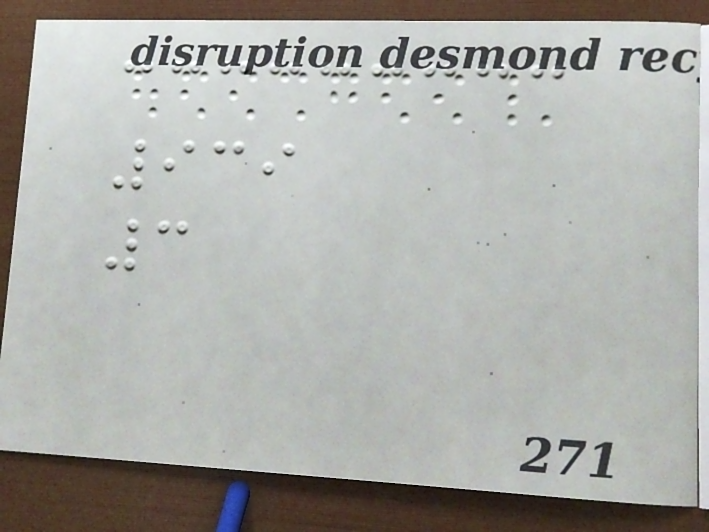939
3
